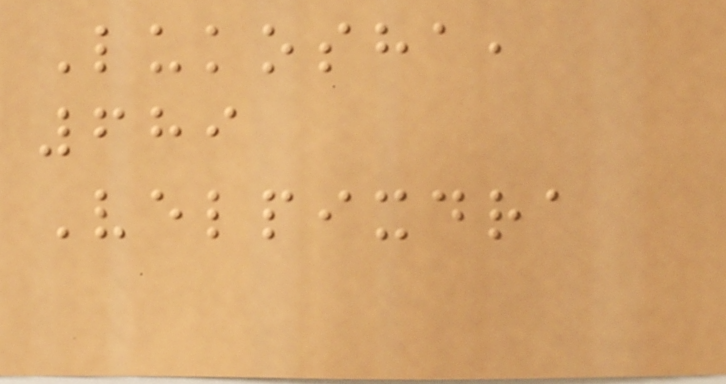Lukosha,
689
Velpixdra
